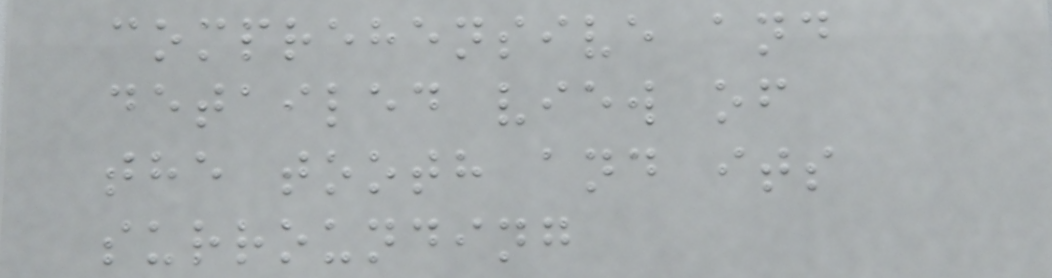comprehensive and
detailed view of
the tooth and its
surrounding
